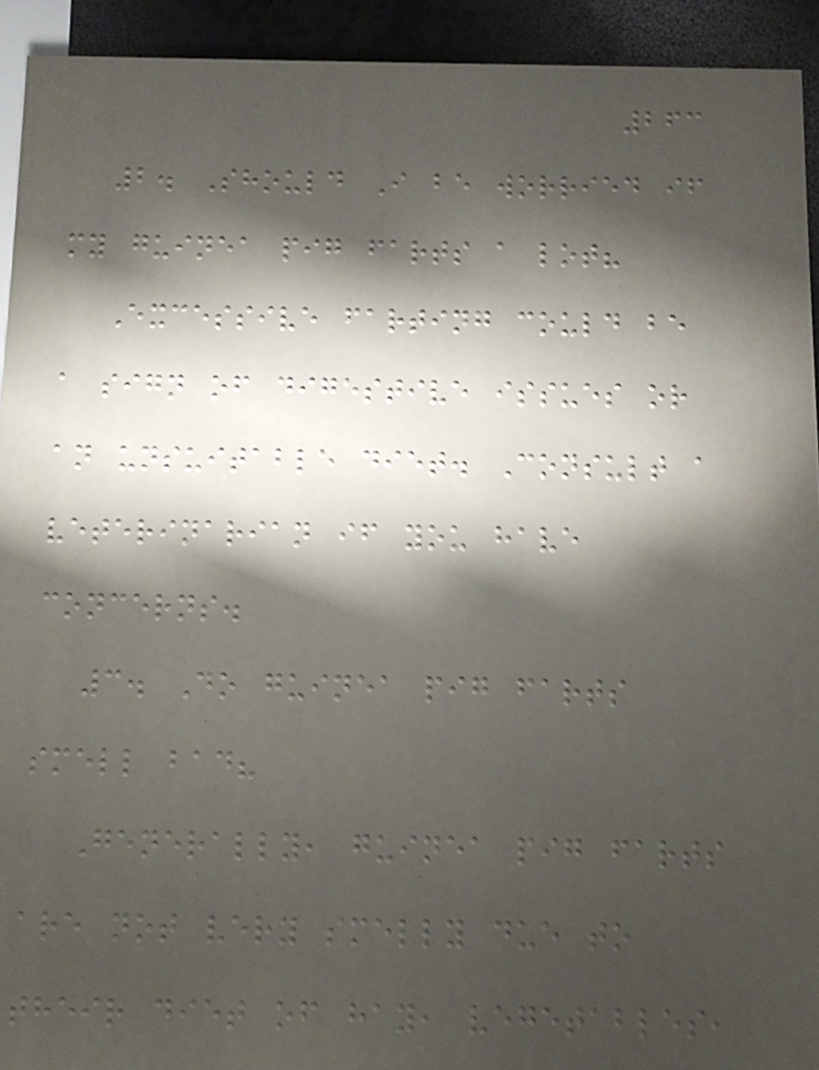263
2. Should I be worried if
my guinea pig farts a lot?
Excessive farting could be
a sign of digestive issues or
an unsuitable diet. Consult a
veterinarian if you have
concerns.
3. Do guinea pig farts
smell bad?
Generally, guinea pig farts
are not very smelly due to
their diet of hay, vegetables,
